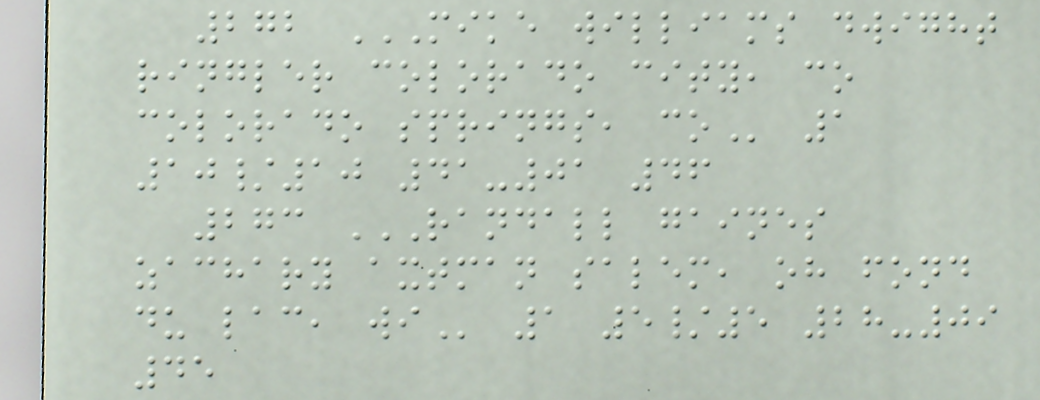272 MIKE WILLIAMS DWIGHT
RINGLER COLORADO CITY, CO
COLORADO SPRINGS, CO 1
10/10 41-01 46
273 RANDALL GAINES
ZACHARY AXTMAN SALEM, OH FOND
DU LAC, WI 1 5/5 28-09
45
